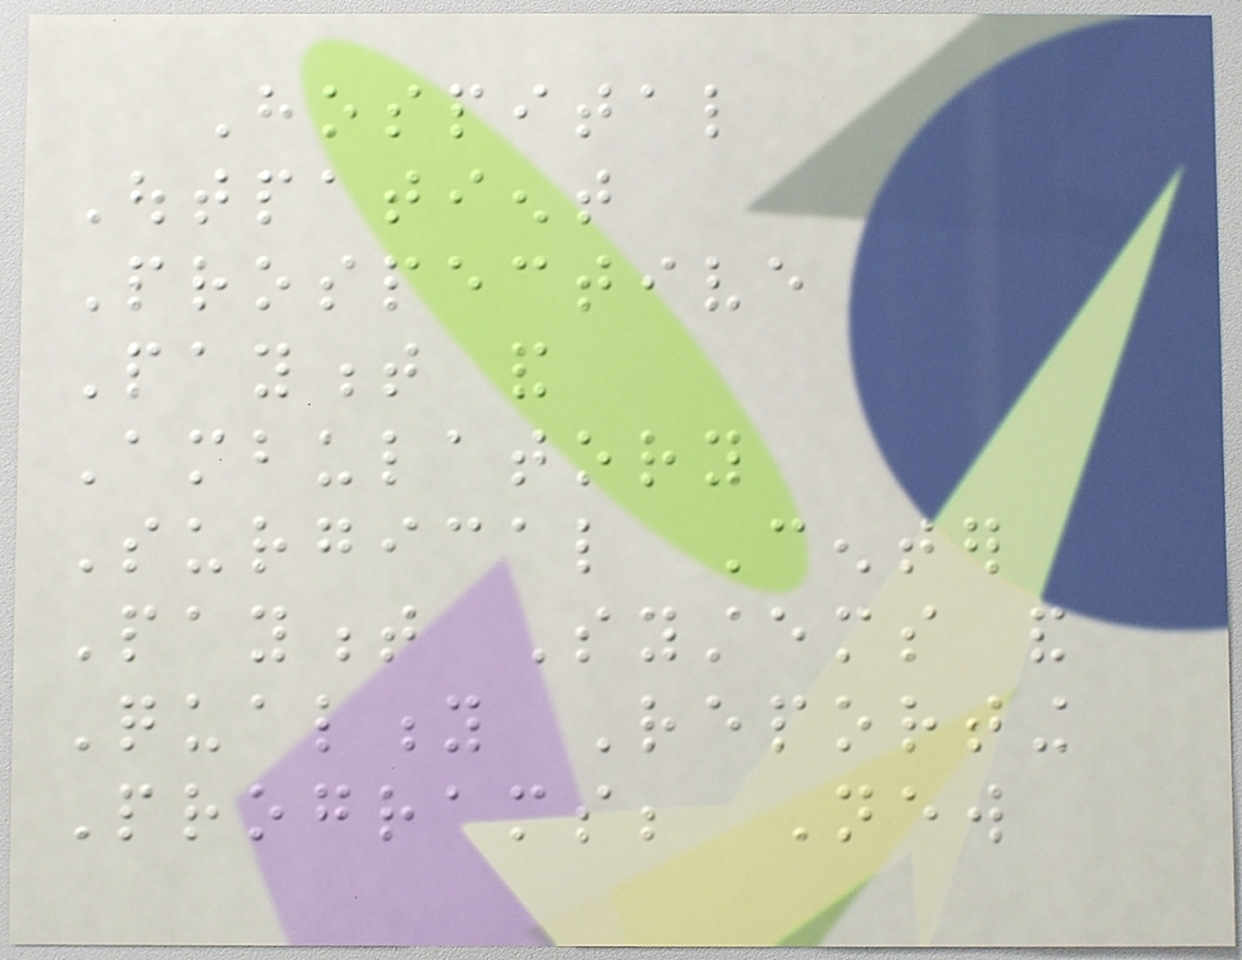Hospital
Outpatient
Prospective
Payment and
Ambulatory
Surgical Center
Payment Systems and
Quality Reporting
Programs; New
